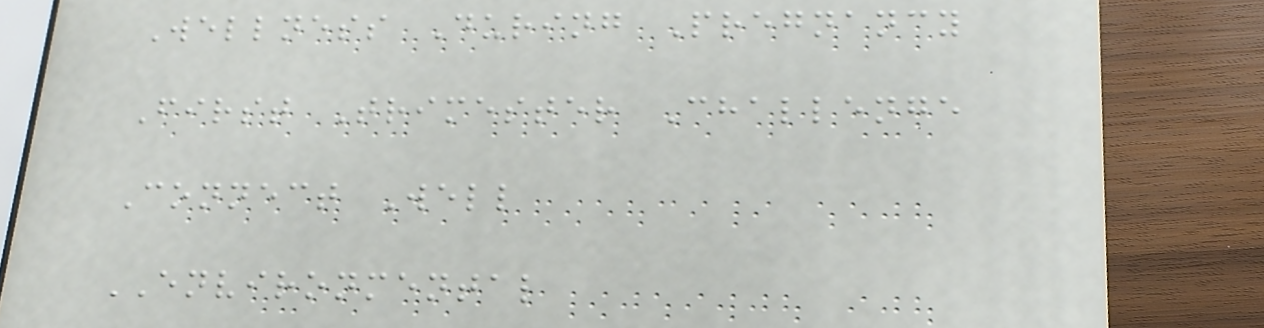Wellness During Pregnancy
First Trimester Challenge
Connect Well
ENVIRONMENTAL
